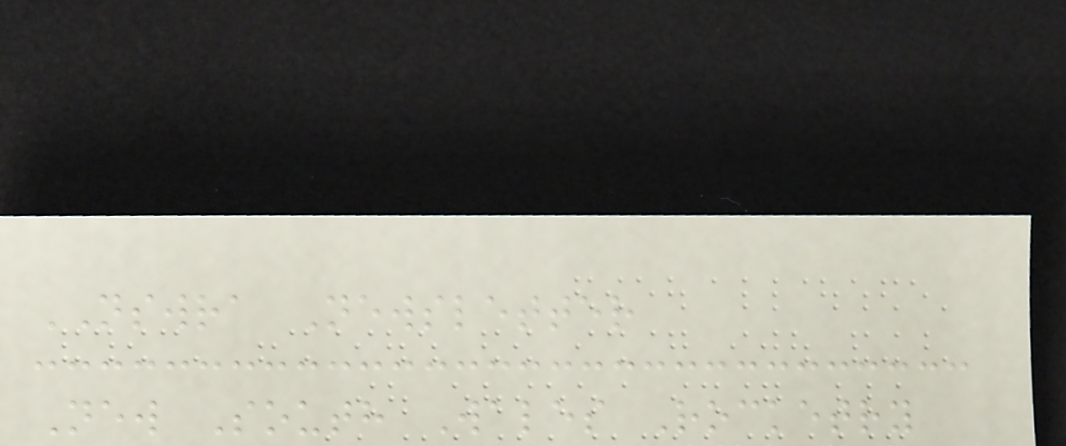NSWRA Newsletter
New South Wales Rocketry
